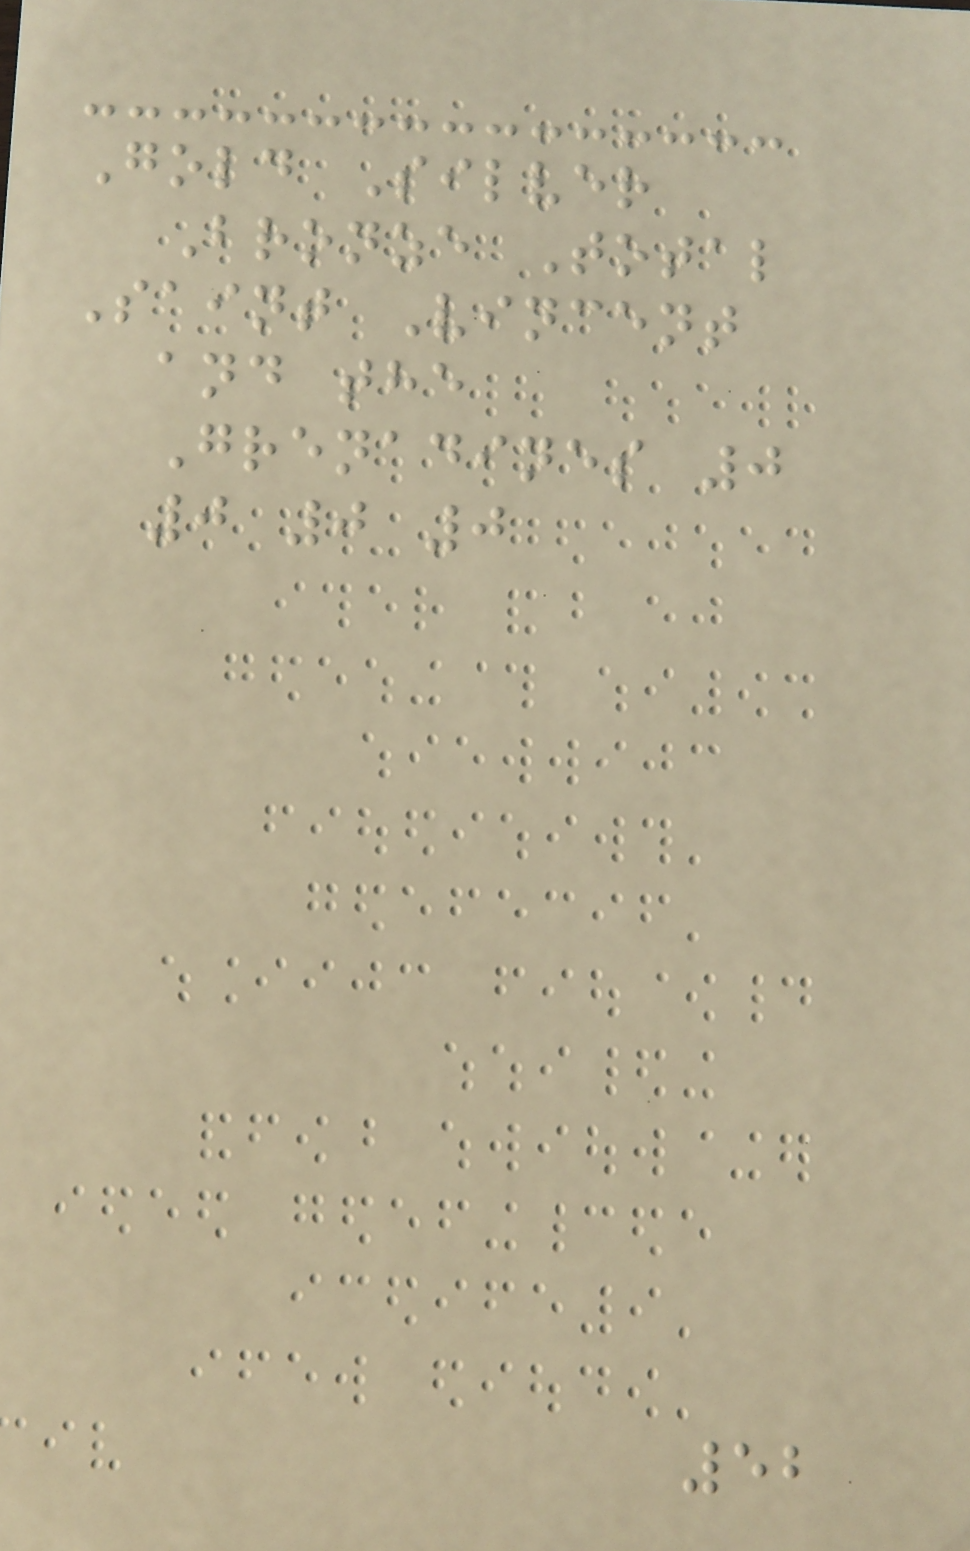Gold Silver
Bronze Total
Saint Vincent
and the
Grenadines 0
0 0 0
52
